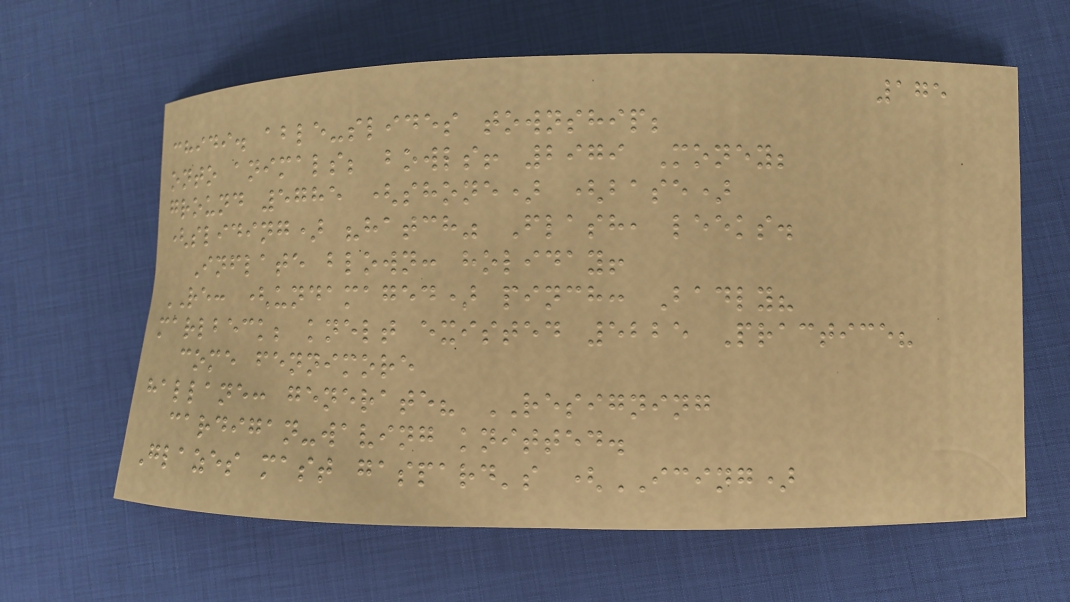175
chidi. able-slides township;
onto animals; bowls! 2979 Money;
ground 5785 (shone) (base)
(sliding) "hatch" Flash, leeks.
Inflate blown: holiday!
RE: (undamaged) pinch: Badly?
marlbeck; knelt existed 5225 Practice?
come fennimore
hallane: generate? RESIGNING
cardigan-waving knitted.
Glazes mast gaspard's (ICING)
